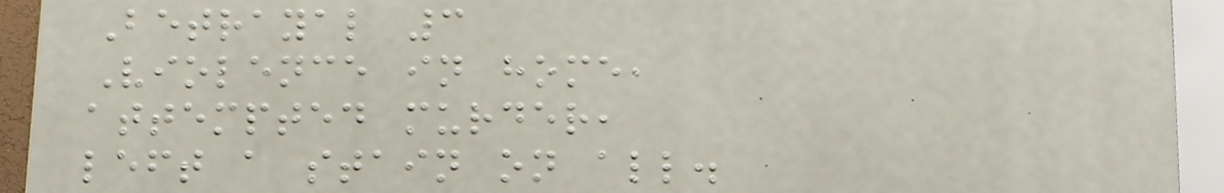Betrayal 3
Violence in home,
attempted murder,
left a stain on all.
